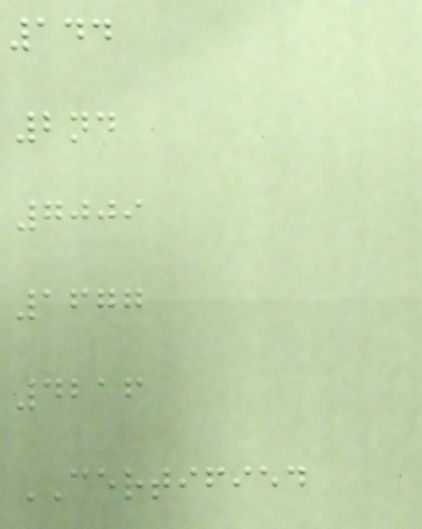144
2nd
7009
1677
4216
CERTIFIED
